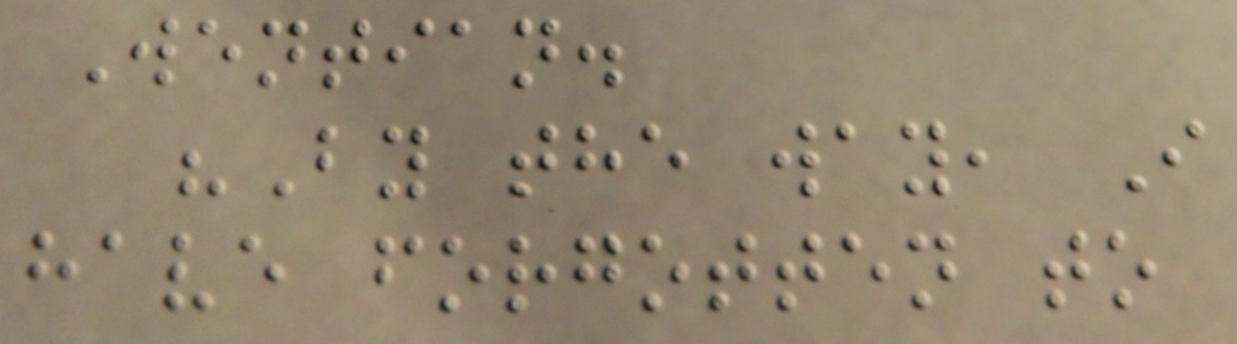Wentian.
"By the way, I
have forgotten to
